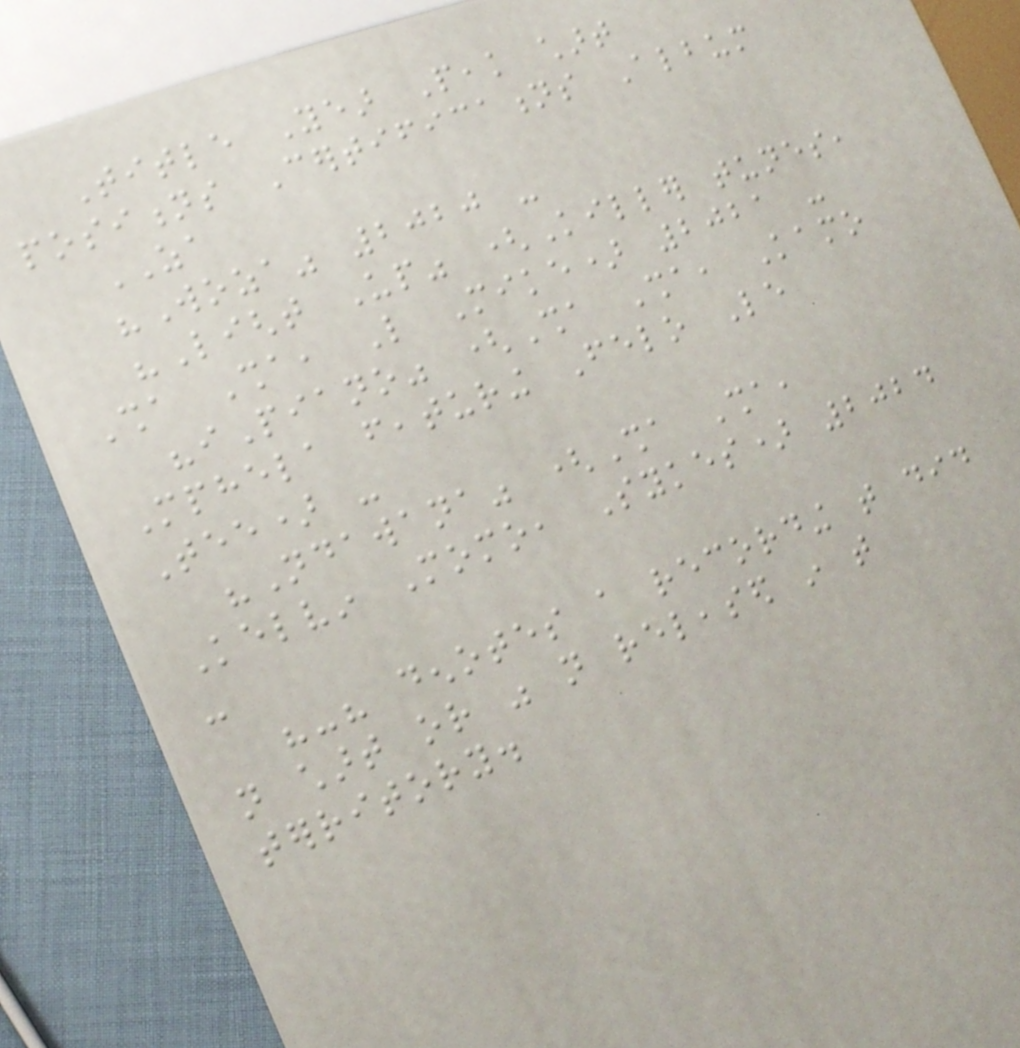Title Year Peak chart
positions Certifications Album
ZA
"Woza" 2020 -
"Light Up" (Killer tunes,
Sha Sha, Like Mike) 2021 -
"iPiano" (Sha Sha, Kamo
Mphela featuring Felo Le
Tee) -
"Ndawana" (Sha Sha,
Kelvin Momo, Sykes) 2024
-
"-" denotes a recording that did
not chart or was not released in that
territory.
